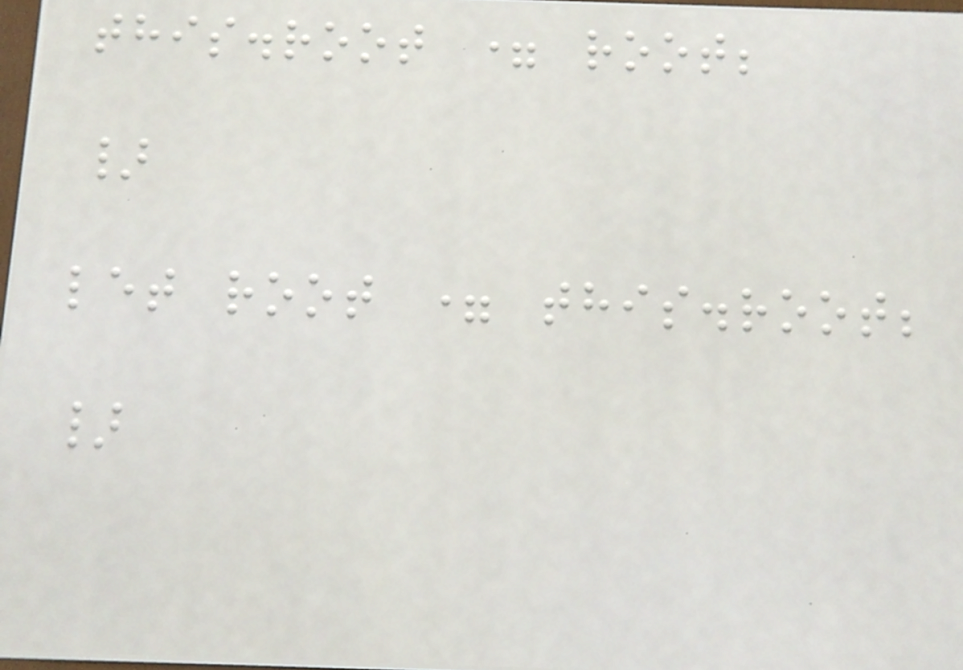this.root = root;
}
let root = this.root;
}
